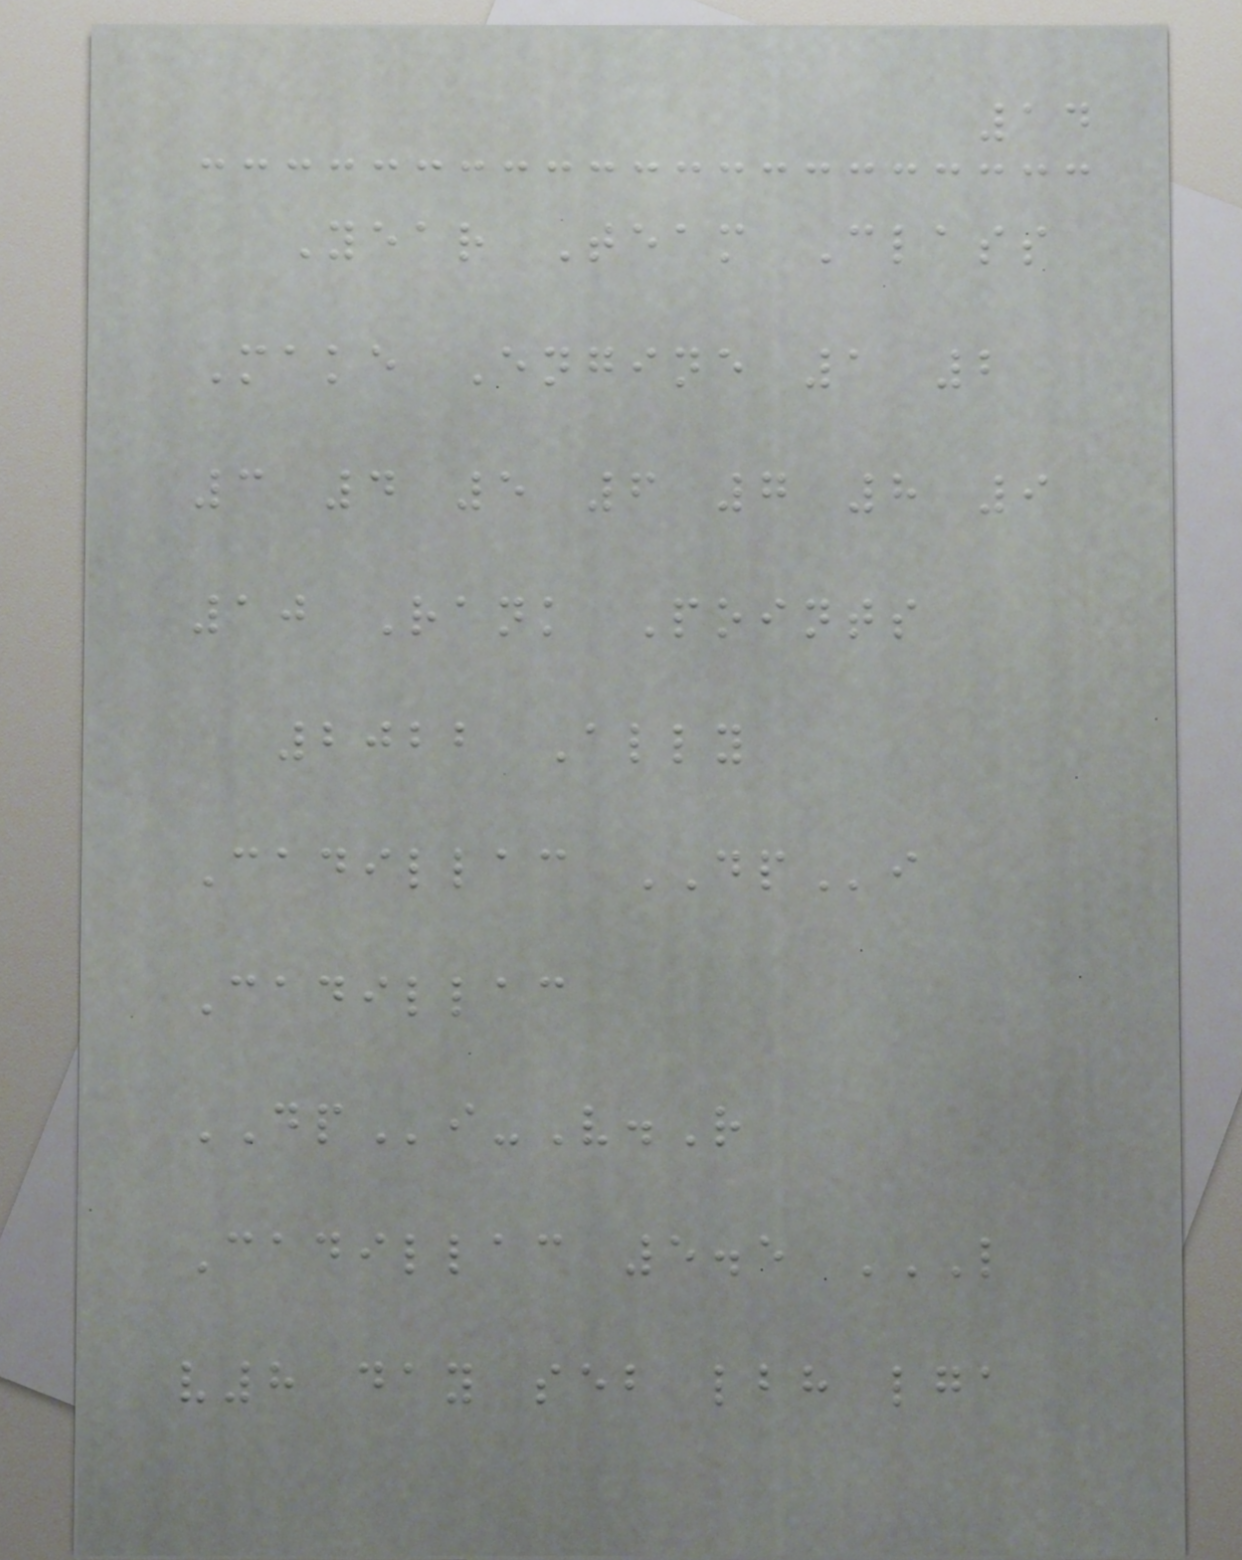14
Year Team Class
Make Engine 1 2
3 4 5 6 7 8 9
10 Rank Points
2022 Ally
Cadillac DPi
Cadillac
DPi-V.R
Cadillac 5.5 L
V8 DAY SEB LBH LGA
